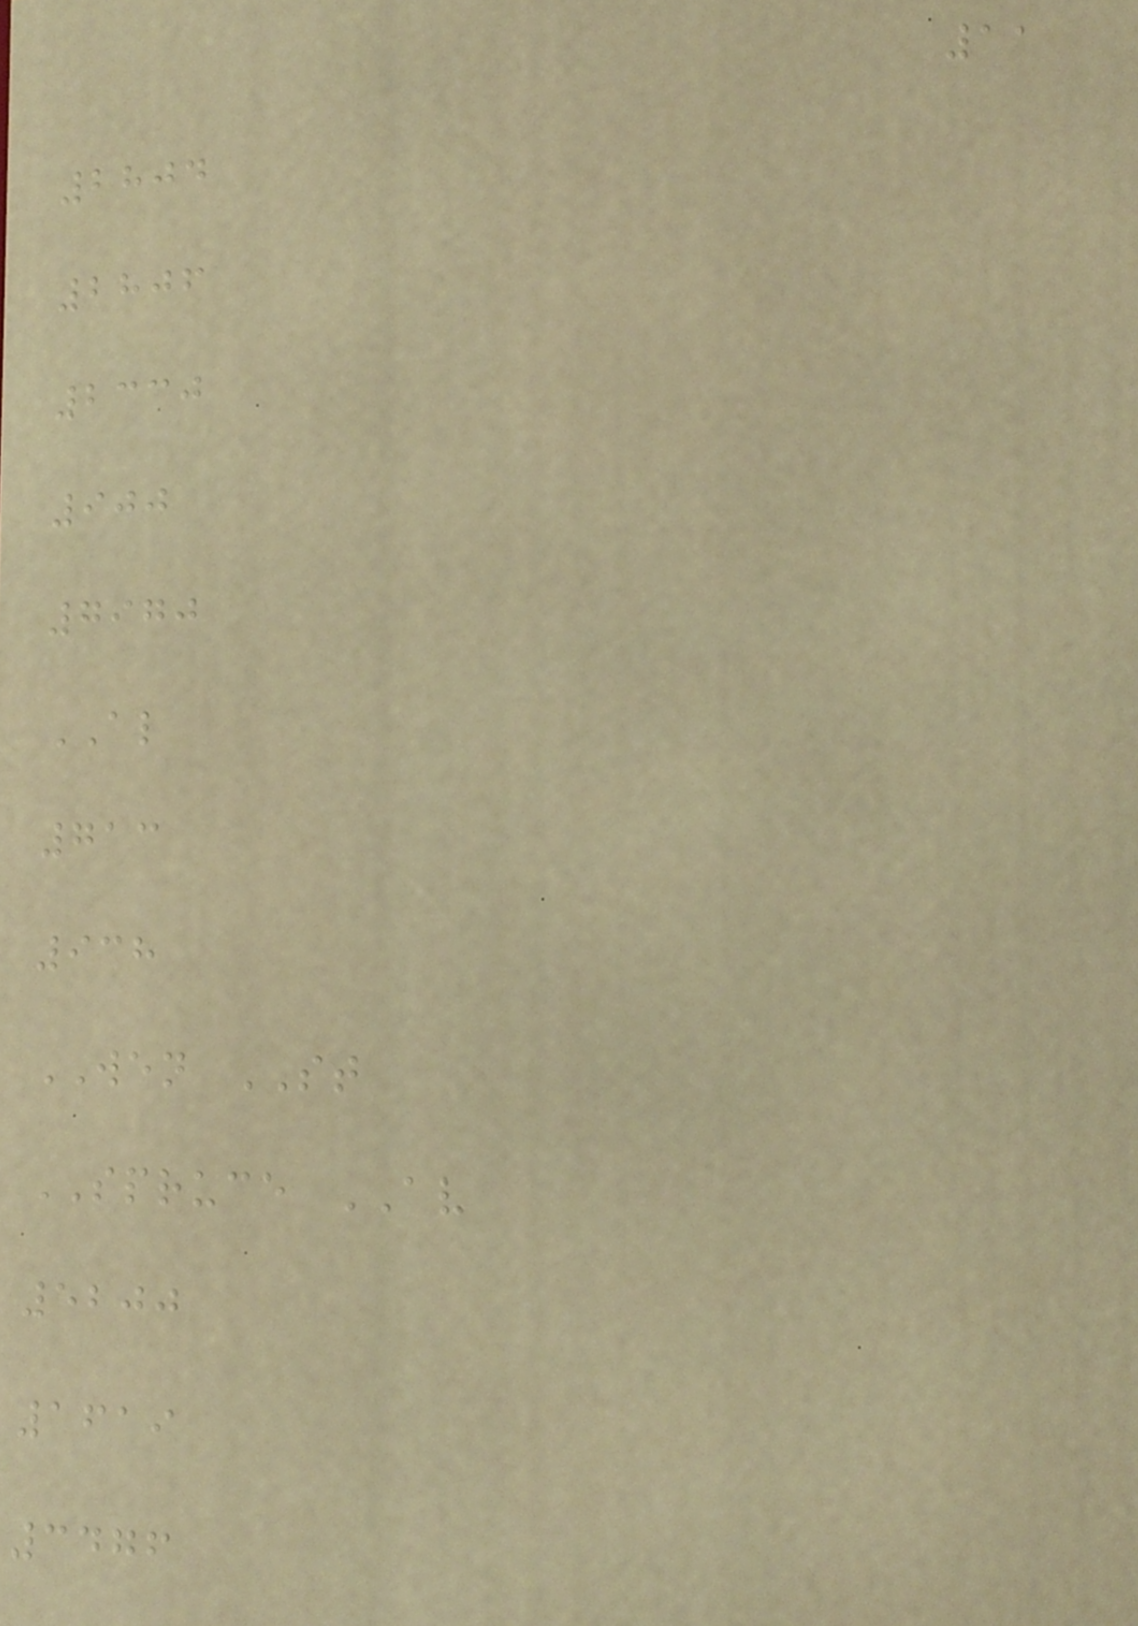11
2804
2806
2330
900
7970
AL
713
938
WEN ST
SPRUCE AV
5200
1619
3476
